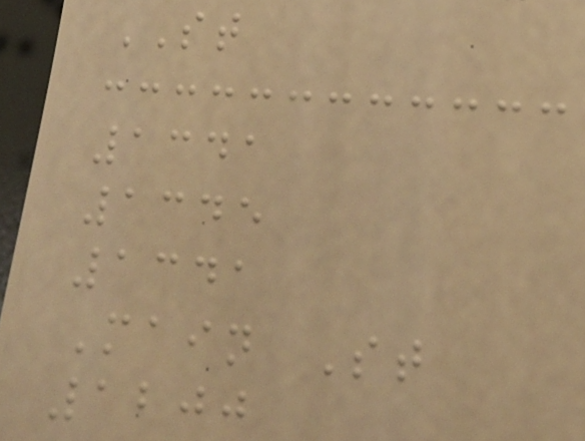ST
1341
1345
1341
Main St
1200
